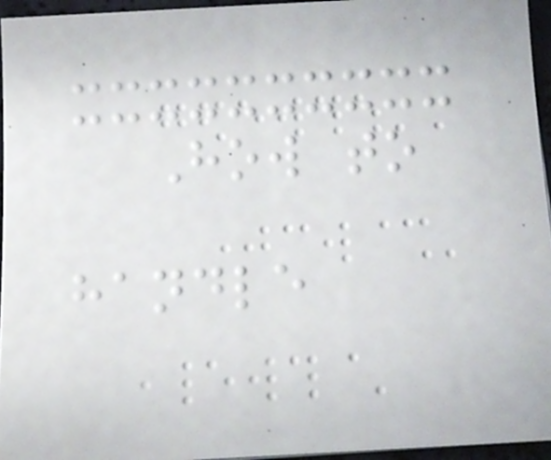How to
handle
